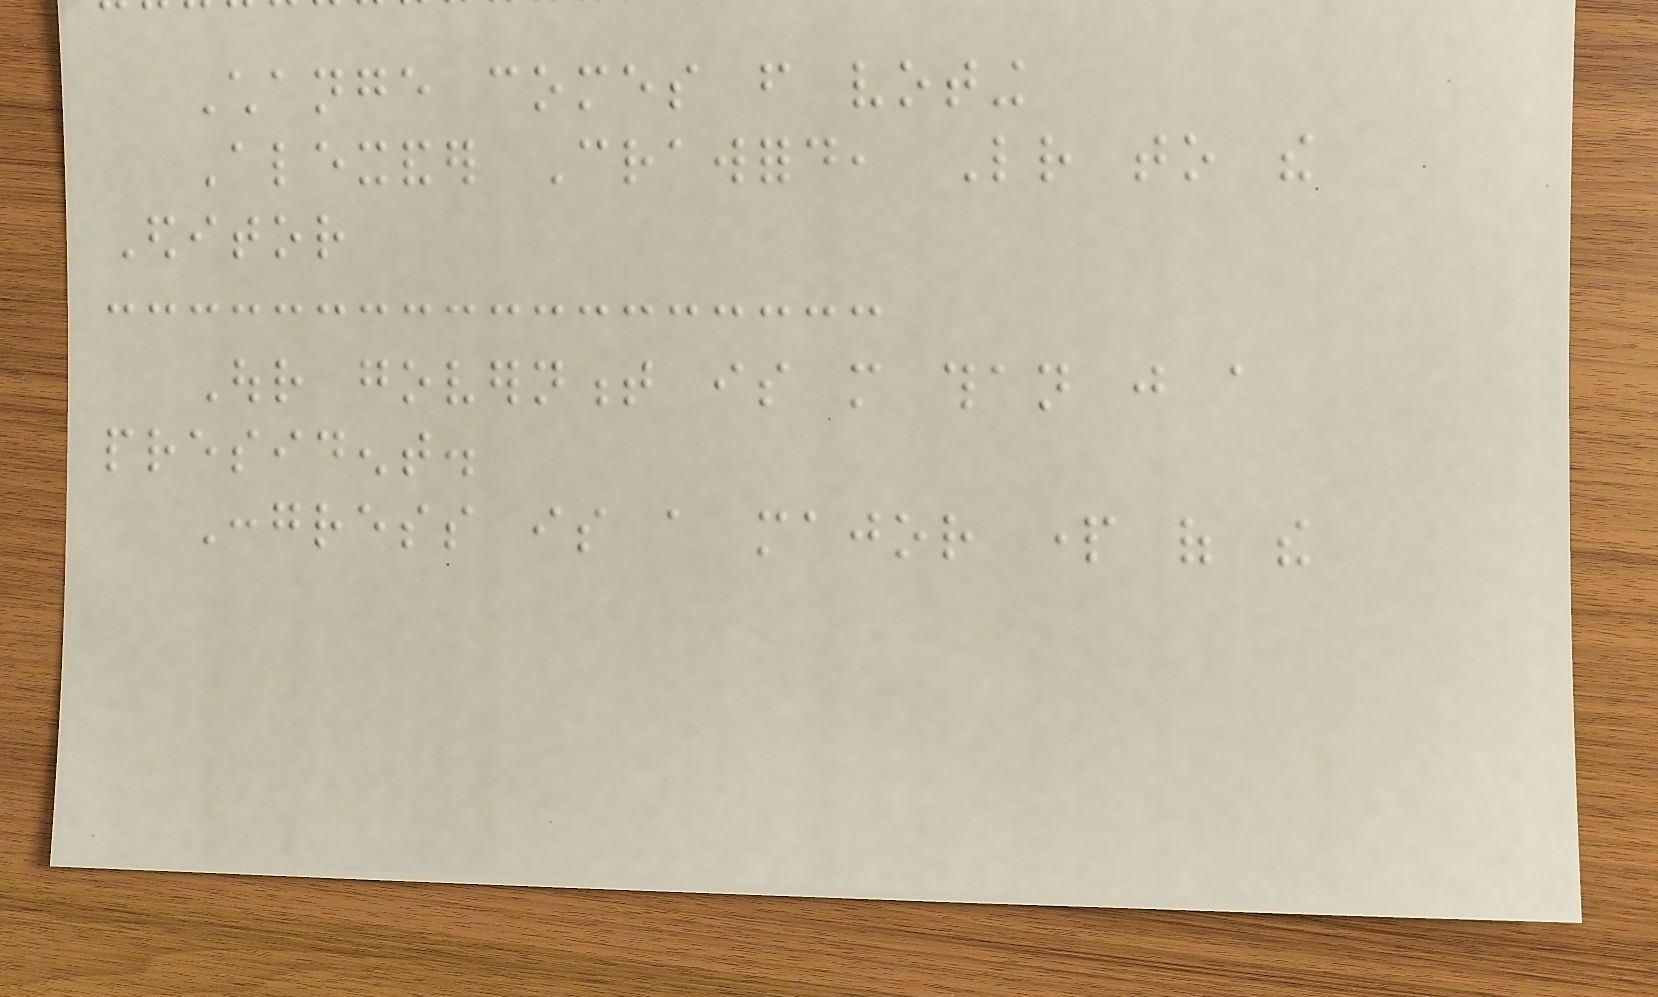Change comes from voting
Alexander Crawford, Letter to the
Editor
Our government is more than just a
president.
Congress is a major part of the
